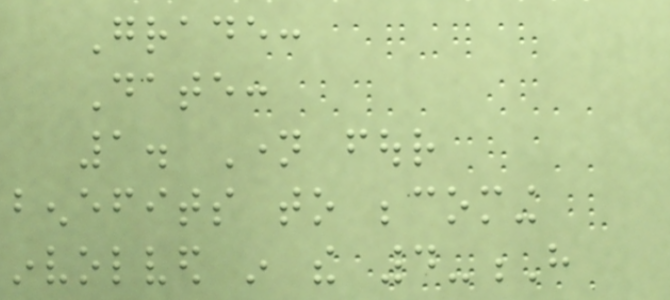Grade:
Date:
1. Name four
benefits to becoming
involved in the 4-H
